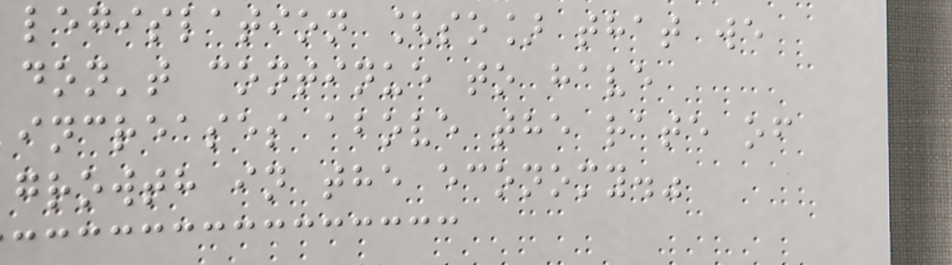legislation [so] that we
don't continue to have
increases above the rate of
growth in the economy."
